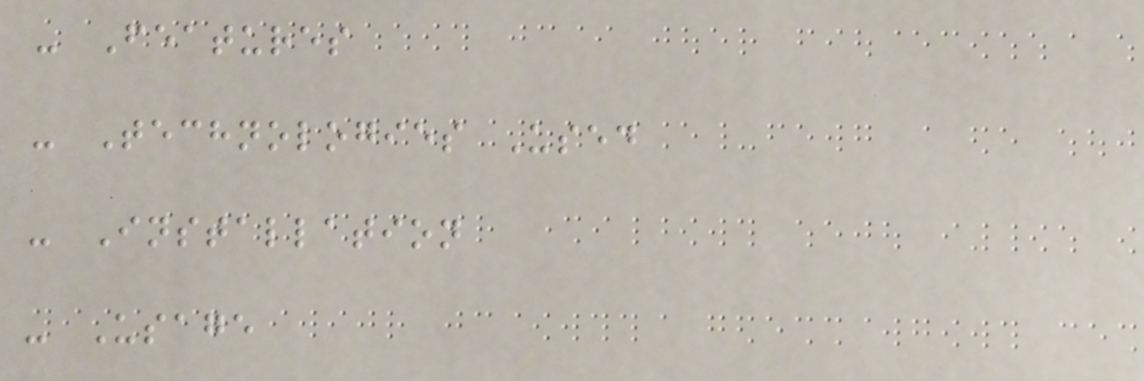- Features
- Technologies Used
- Installation
- Usage
